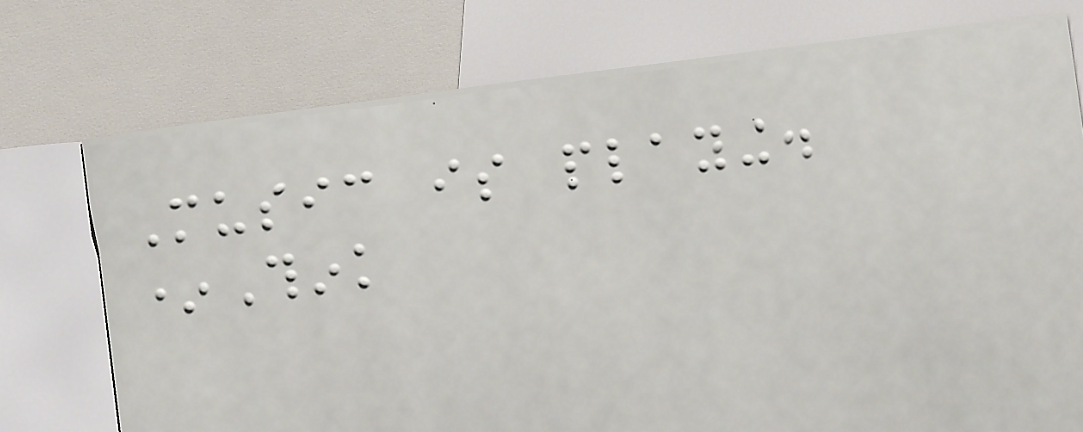Music is playing.
*Think
